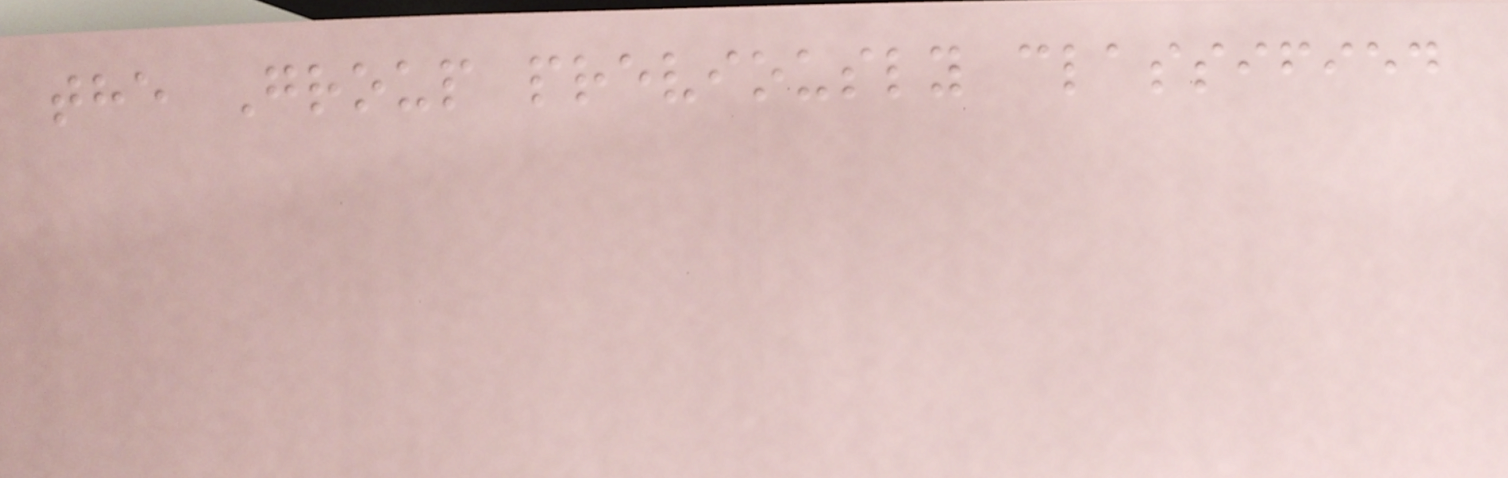the Group previously classified
